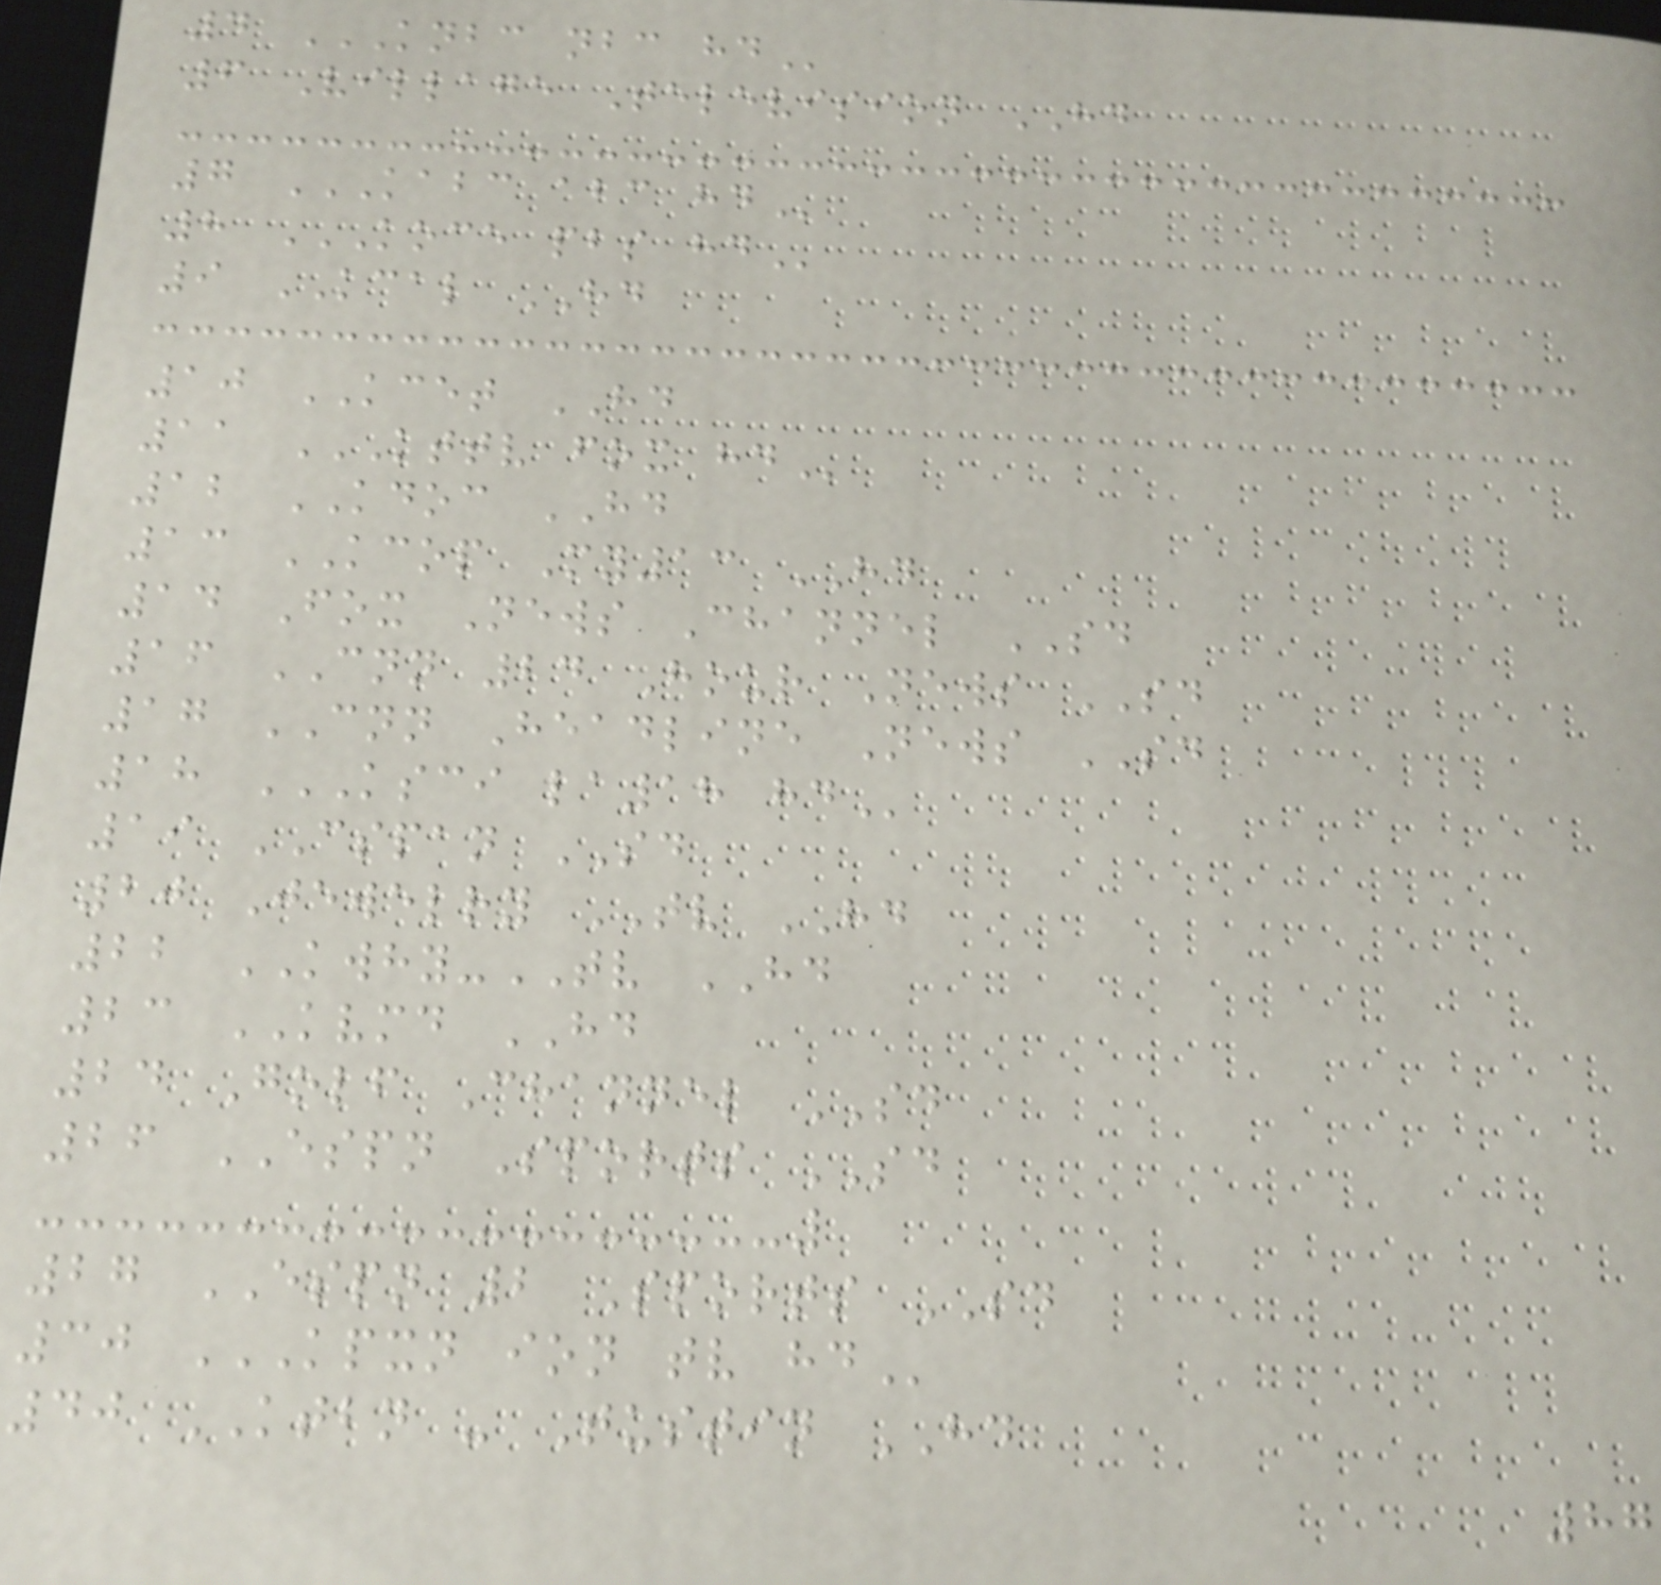4 KNBC NBC HD
6 Village Television HD
7 KABC ABC HD
8 KOCE PBS HD
9 KCAL HD
10 KCET HD
11 KTTV FOX HD
12 KDOC HD
13 KCOP My13 HD
14 Fox News Channel SD
16 CNN 24 Hour News SD
17 CNN Headline News SD
18 KSCI LA18 HD
19 CSPAN SD
20 Jewelry TV HD
22 KWHY-TV HD
23 KVMD HD
24 Golf Channel SD
26 ESPN Sports SD
27 ESPN 2 Sports SD
30 KPXN ION TV HD
40 KTBN - Tustin HD
87
